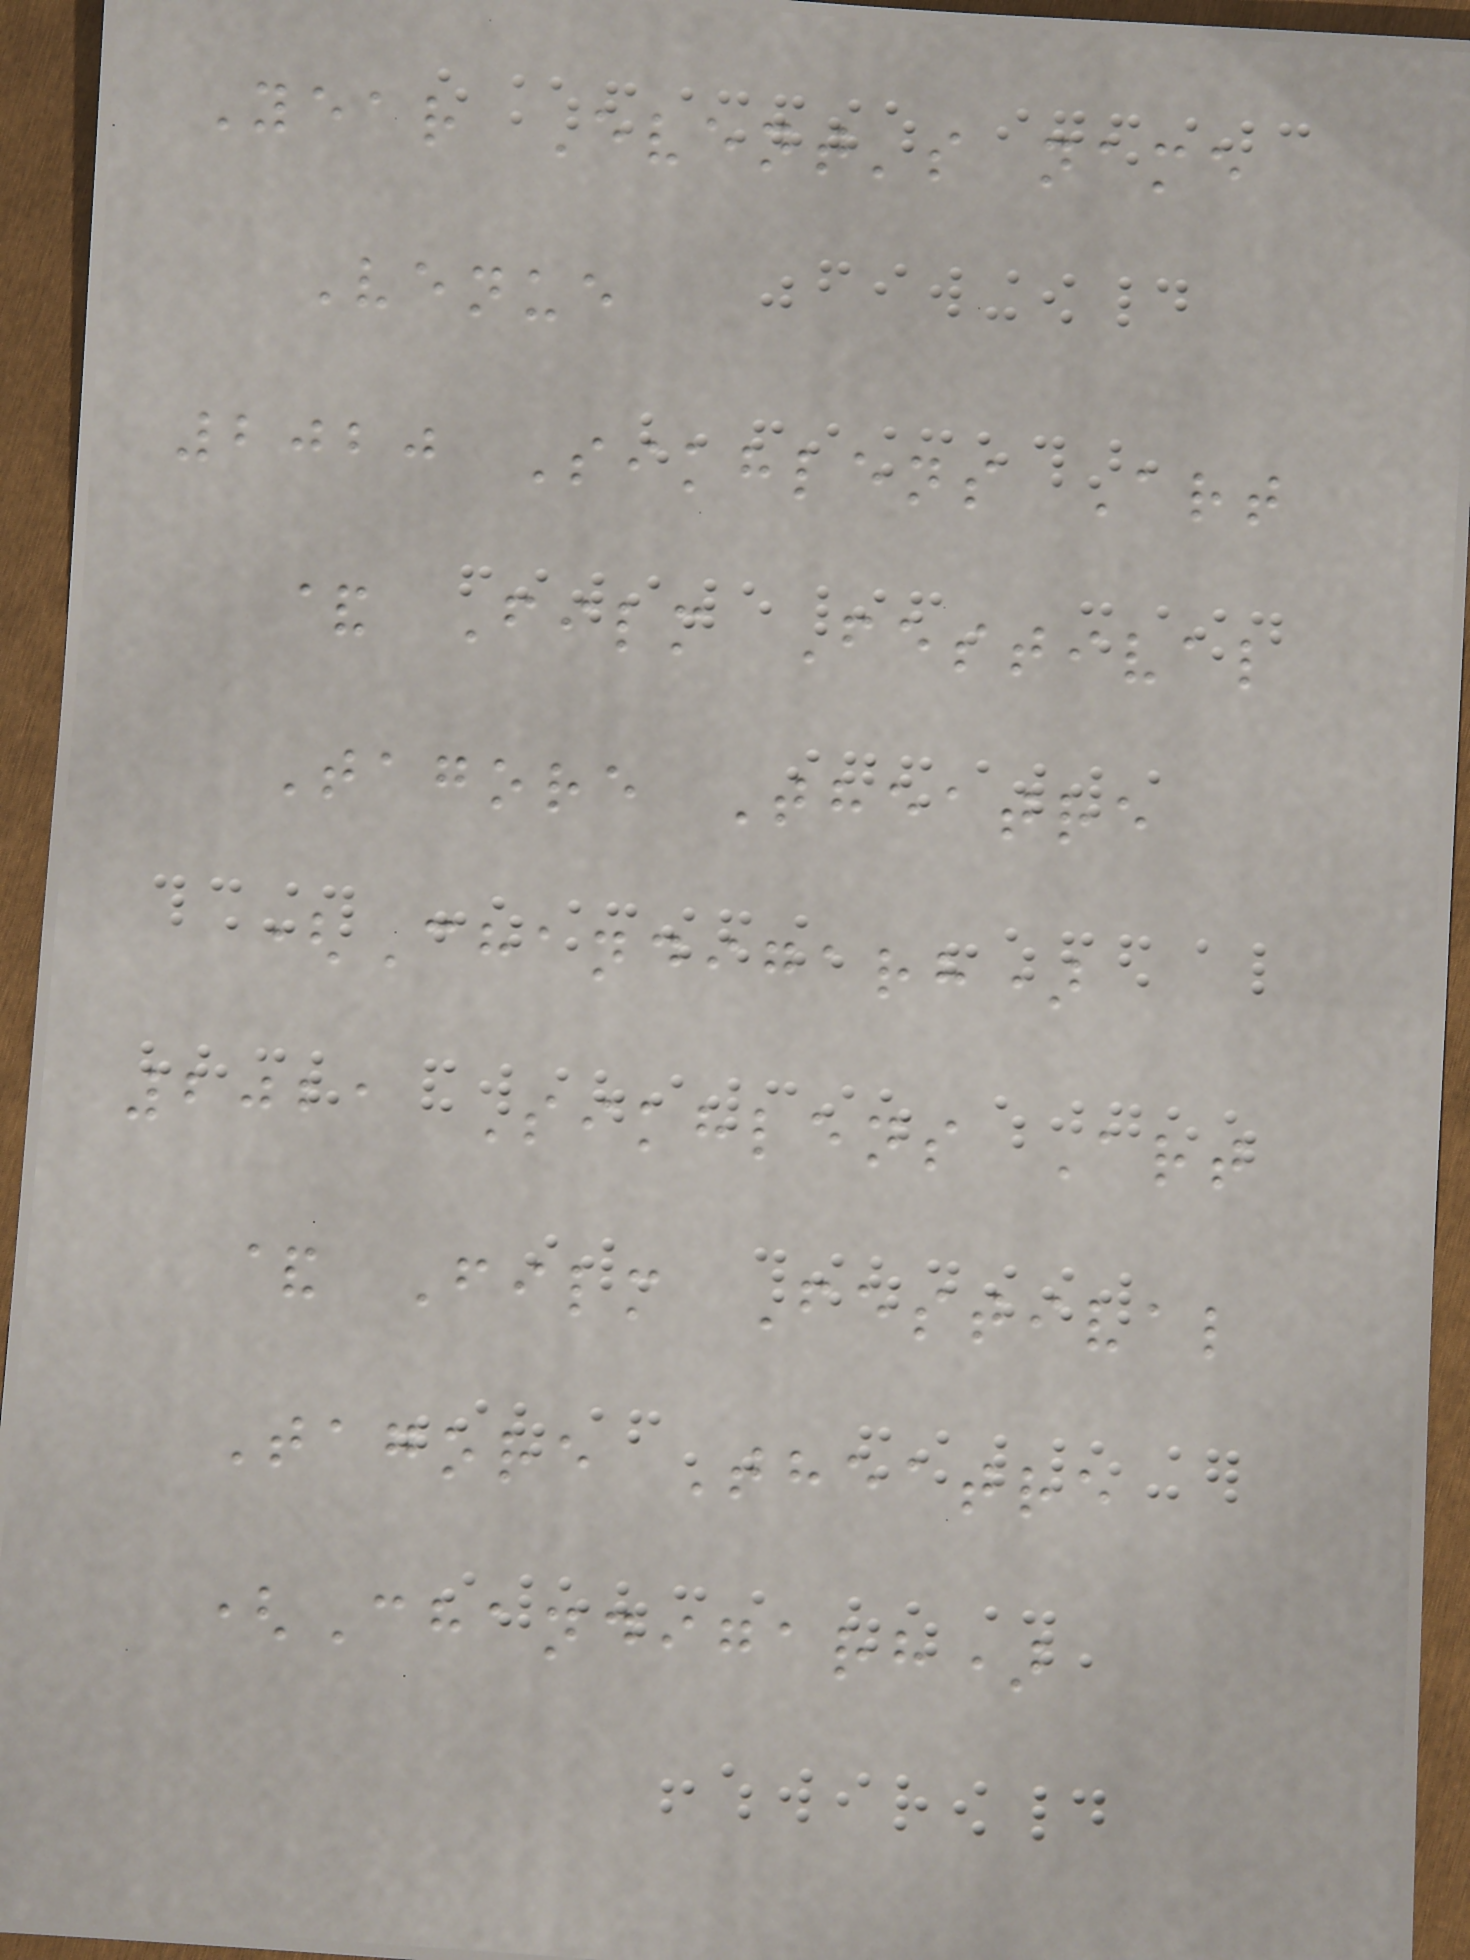Year Event's name
Venue
2020 Sikhlens Art
& Film Festival
Tagore Theatre
(Chandigarh)
2021 Sikhlens Art
& Film Festival
Tagore Theatre
(Chandigarh)
